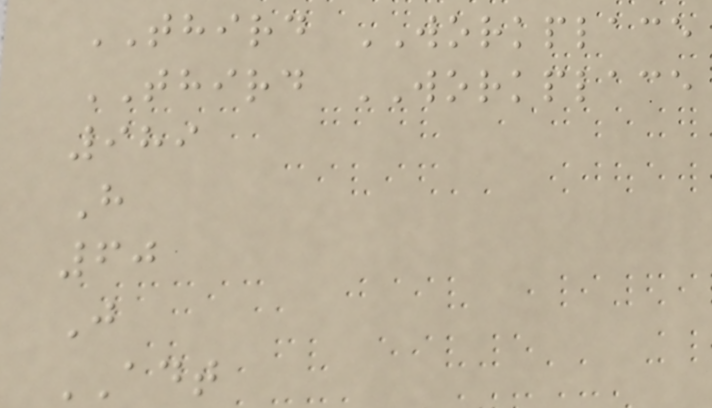THIRD WORKPLACE
THIRD WORKPLACE
989
H
60
J
ADT
